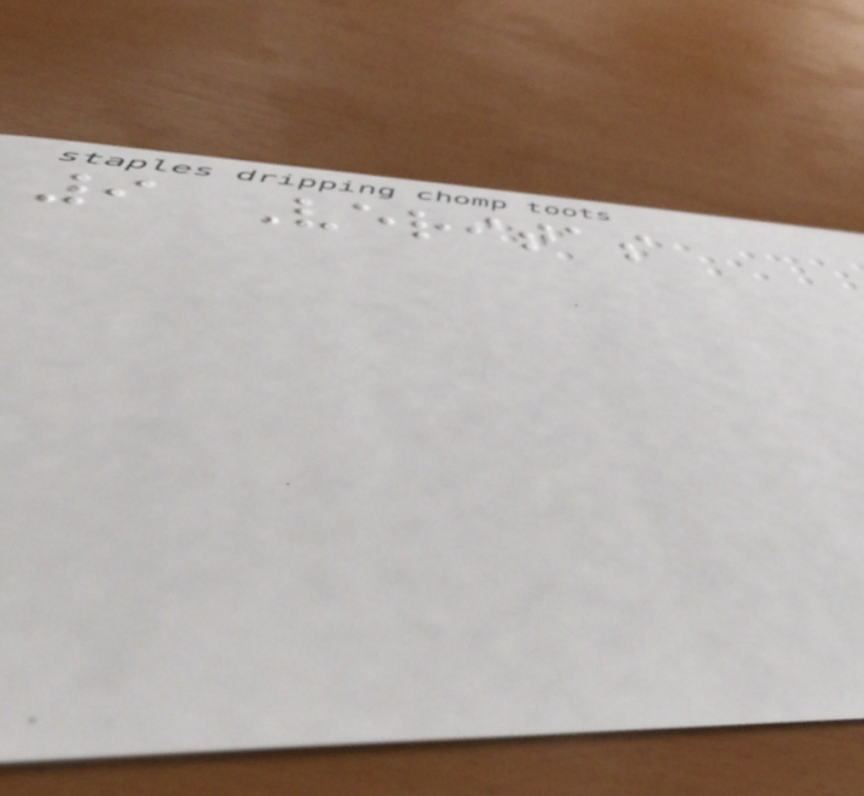9 Veritas
